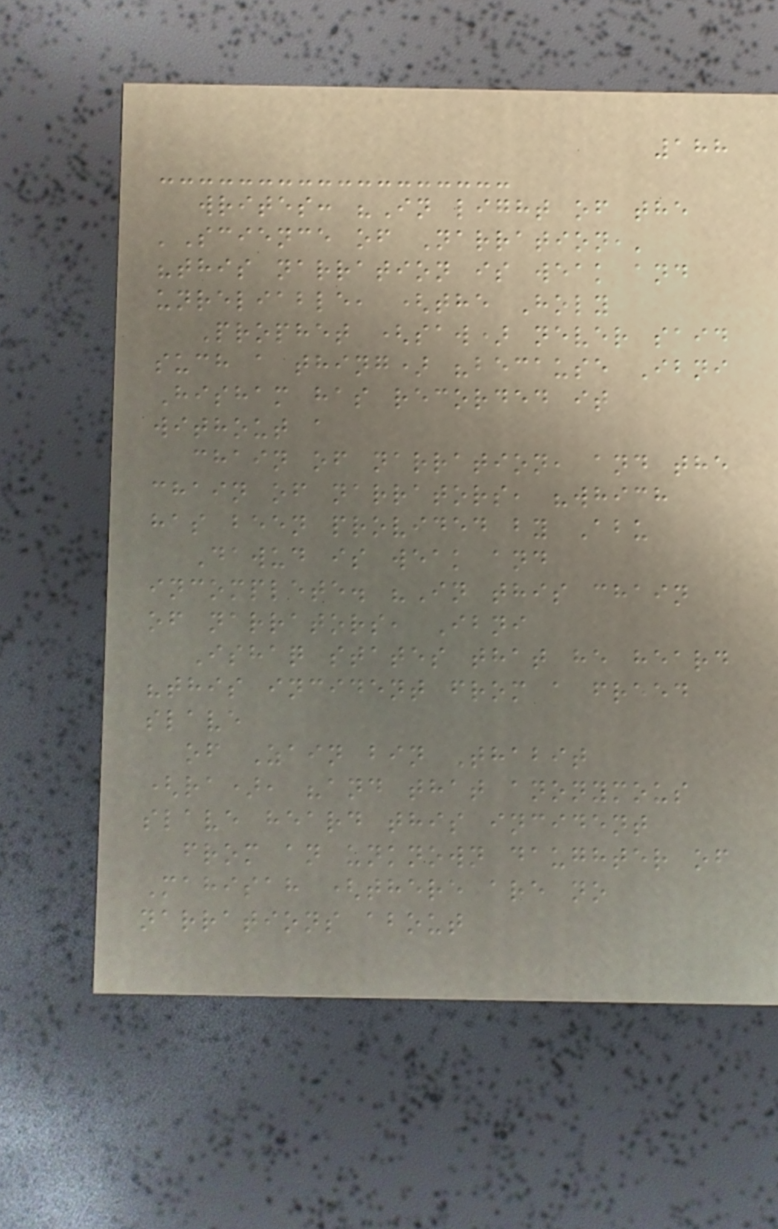188
writes: "In light of the
'Science of Narration,'
"this narration is weak and
unreliable, (the Holy
Prophet (saw) never said
such a thing) "because Ibni
Hisham has recorded it
without a
chain of narration, and the
chain of narrators, "which
has been provided by Abu
Dawud is weak and
incomplete. "In this chain
of narrators, Ibni
Ishaq states that he heard
"this incident from a freed
slave
of Zain bin Thabit
(ra), "and that anonymous
slave heard this incident
from an unknown daughter of
Mahisah (there are no
narrations about
